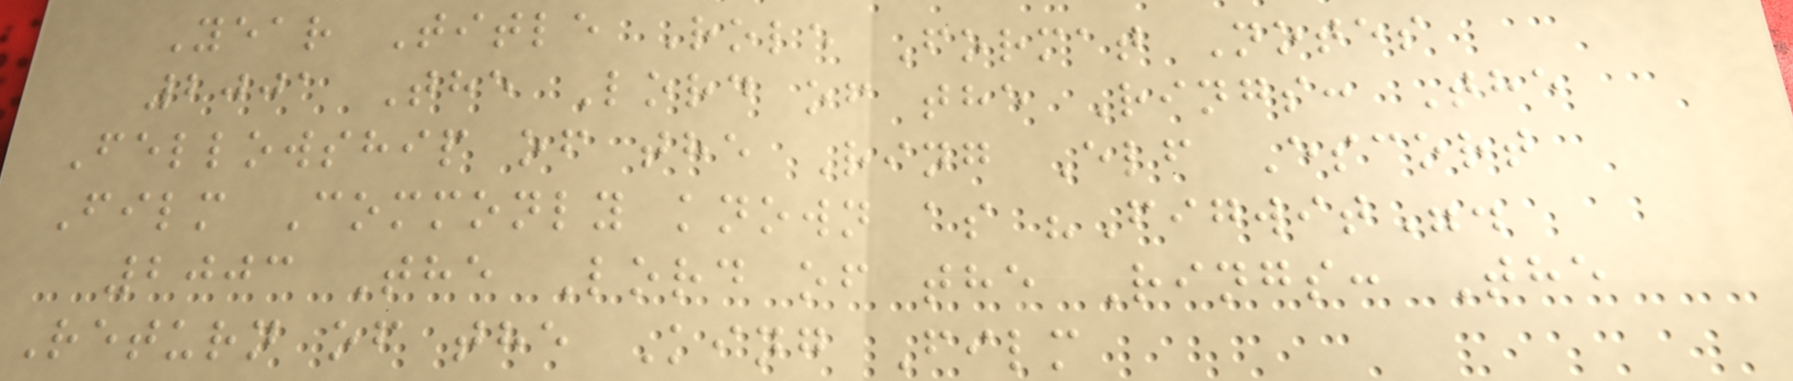Year Title Role Format Notes
2001 The Lord of the Rings: The
Fellowship of the Ring Elf Escort
Film Commonly known as "Figwit".
2003 The Lord of the Rings: The
Return of the King Film
